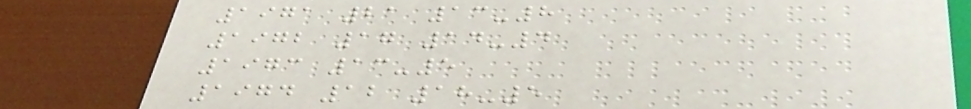1971 21 13-8
1972 17 14-4
1973 13-5
1974 12 18-5
